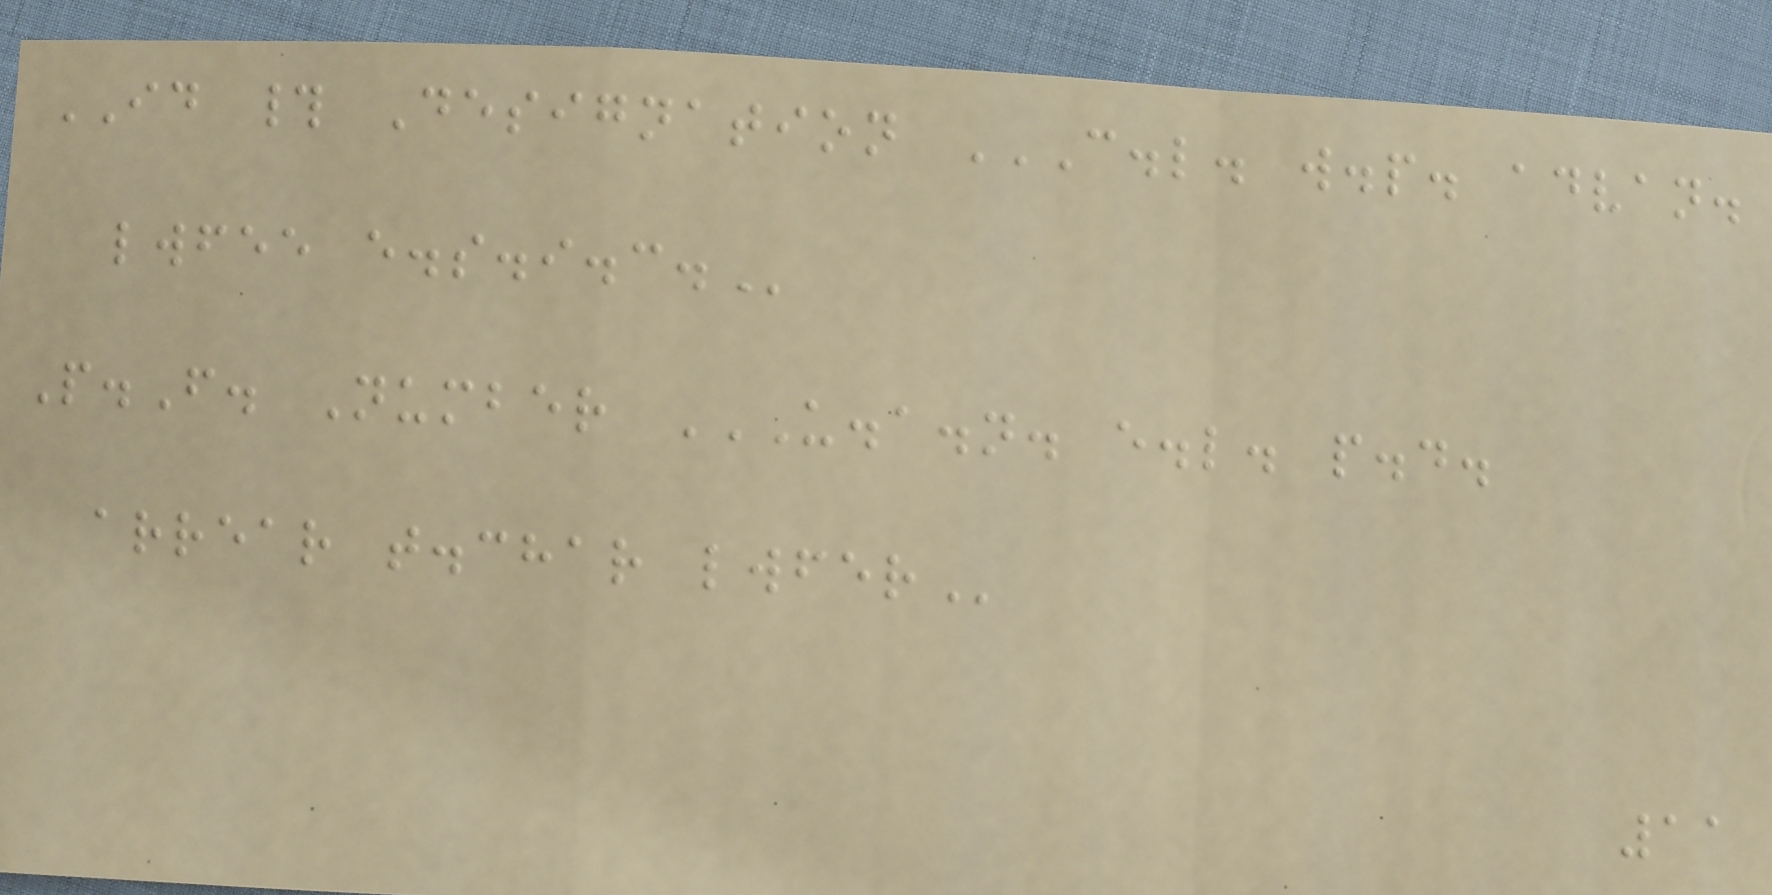ID # Designation C.L. W.P. ADVAN.
LWFEE E.S.I.C.
P.F. Number U.A.N. E.L. P.D.
ARREAR T.CHAR LWFER
11
